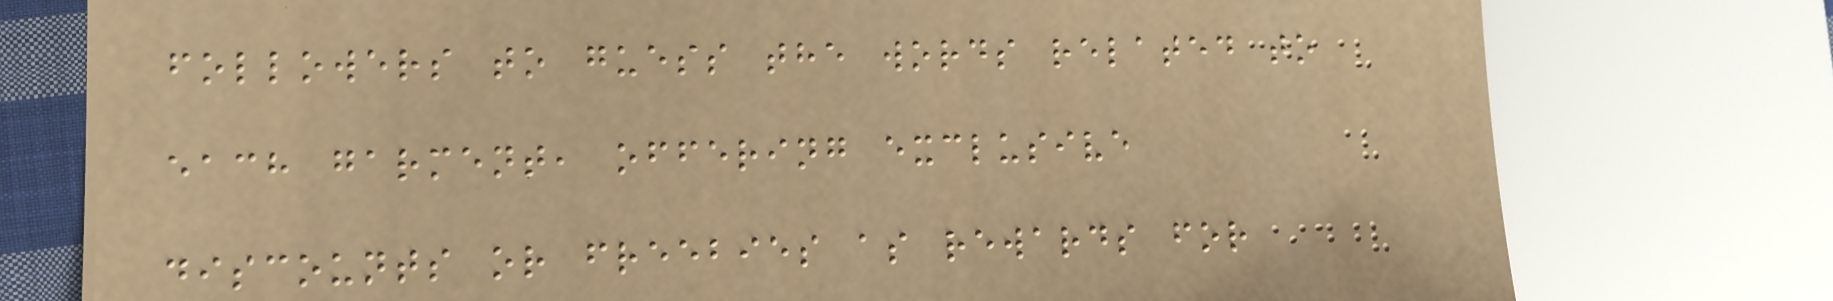followers to guess the words related to
each garment, offering exclusive
discounts or freebies as rewards for
